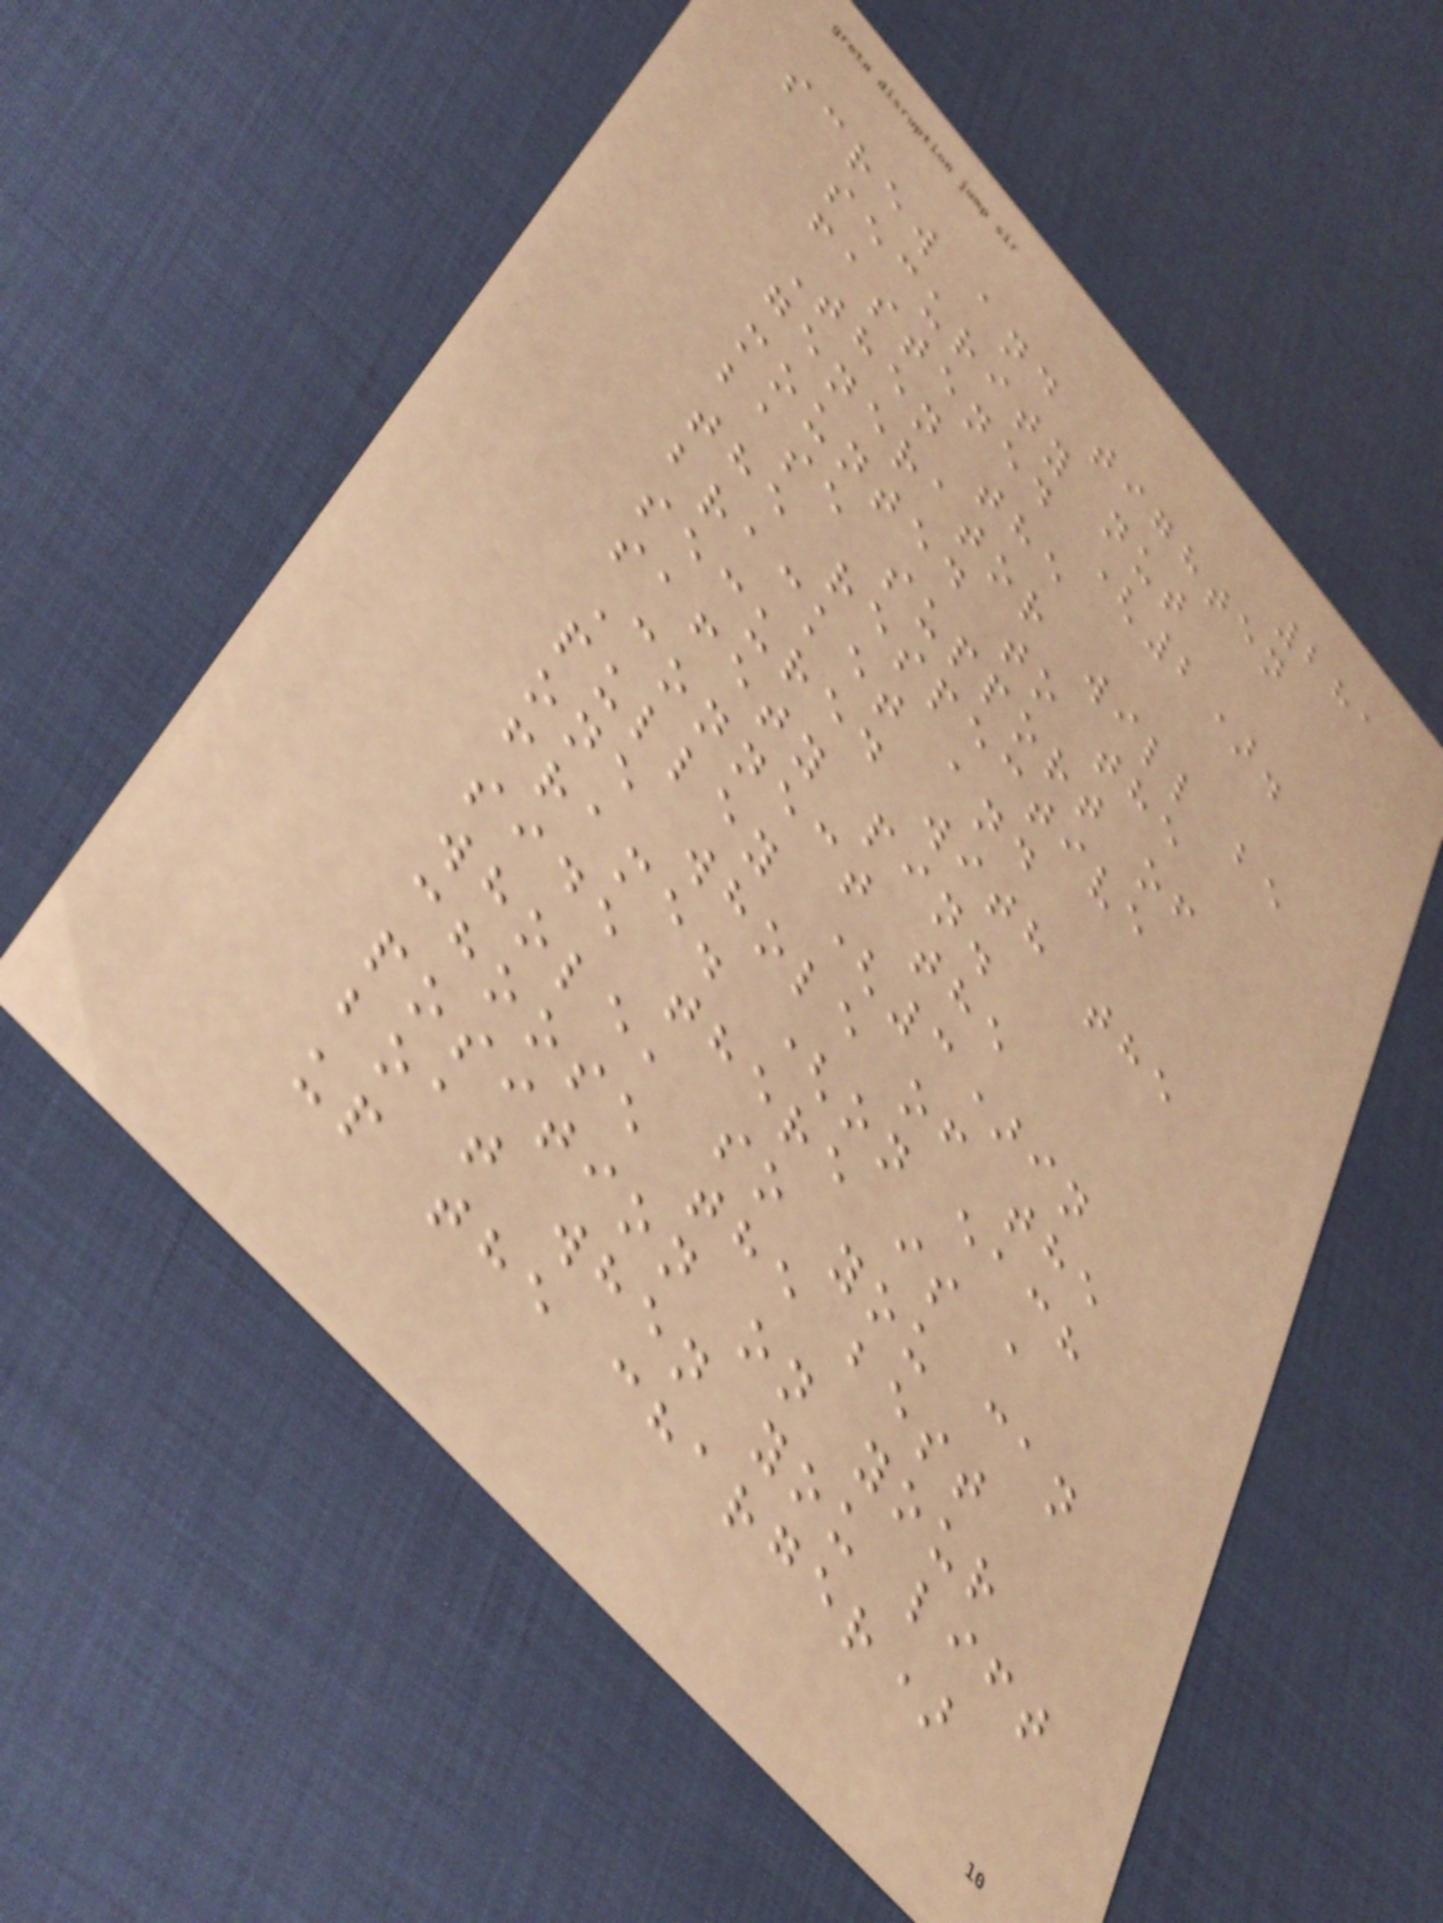281
screw and tighten
security nut
fastened (2).
Then the
generator will be
mounted to the
base support of
the respective
bracket and
secured with the
safety pin.
Connect the
pulley (3)in
one whole of the
frame. (on each
side there is a
whole, so you can
choose the best
position on your
boat when you lift
up the charger)
